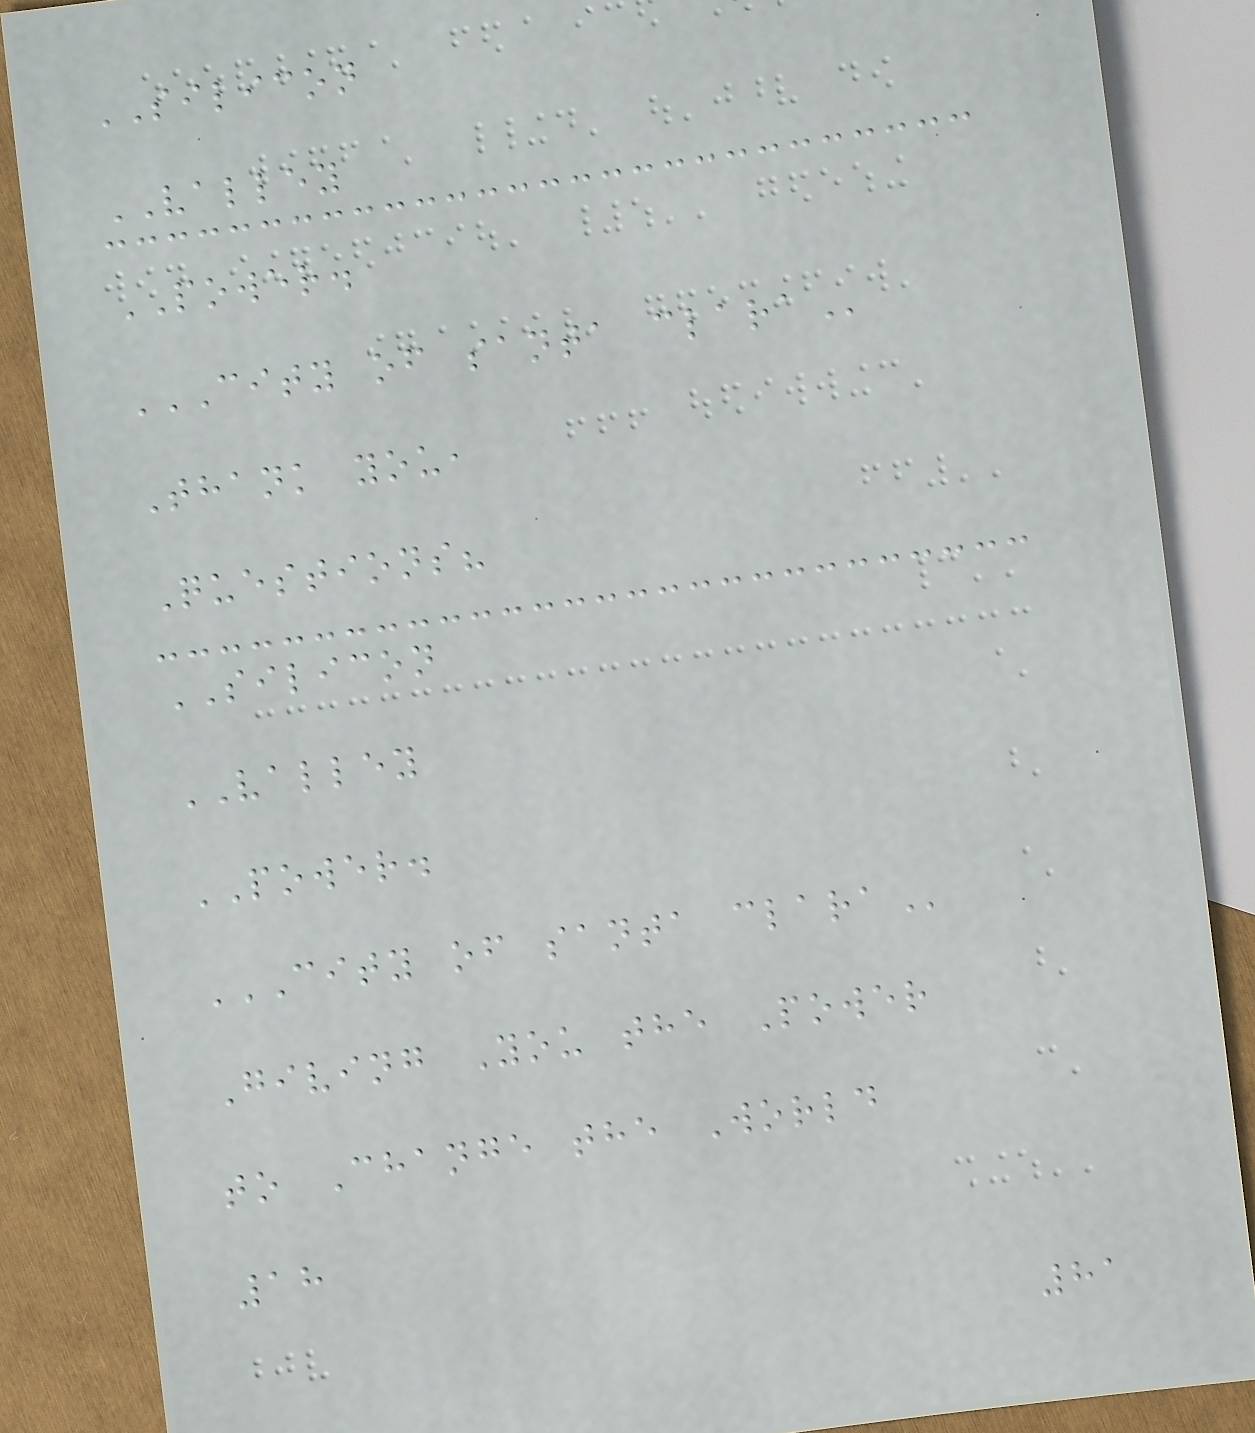SILICON
VALLEY
POWER.
CITY OF SANTA CLARA
Thank you,
Questions?
SILICON
VALLEY
POWER.
CITY OF SANTA CLARA
Giving You the Power
to Change the World
18
81
